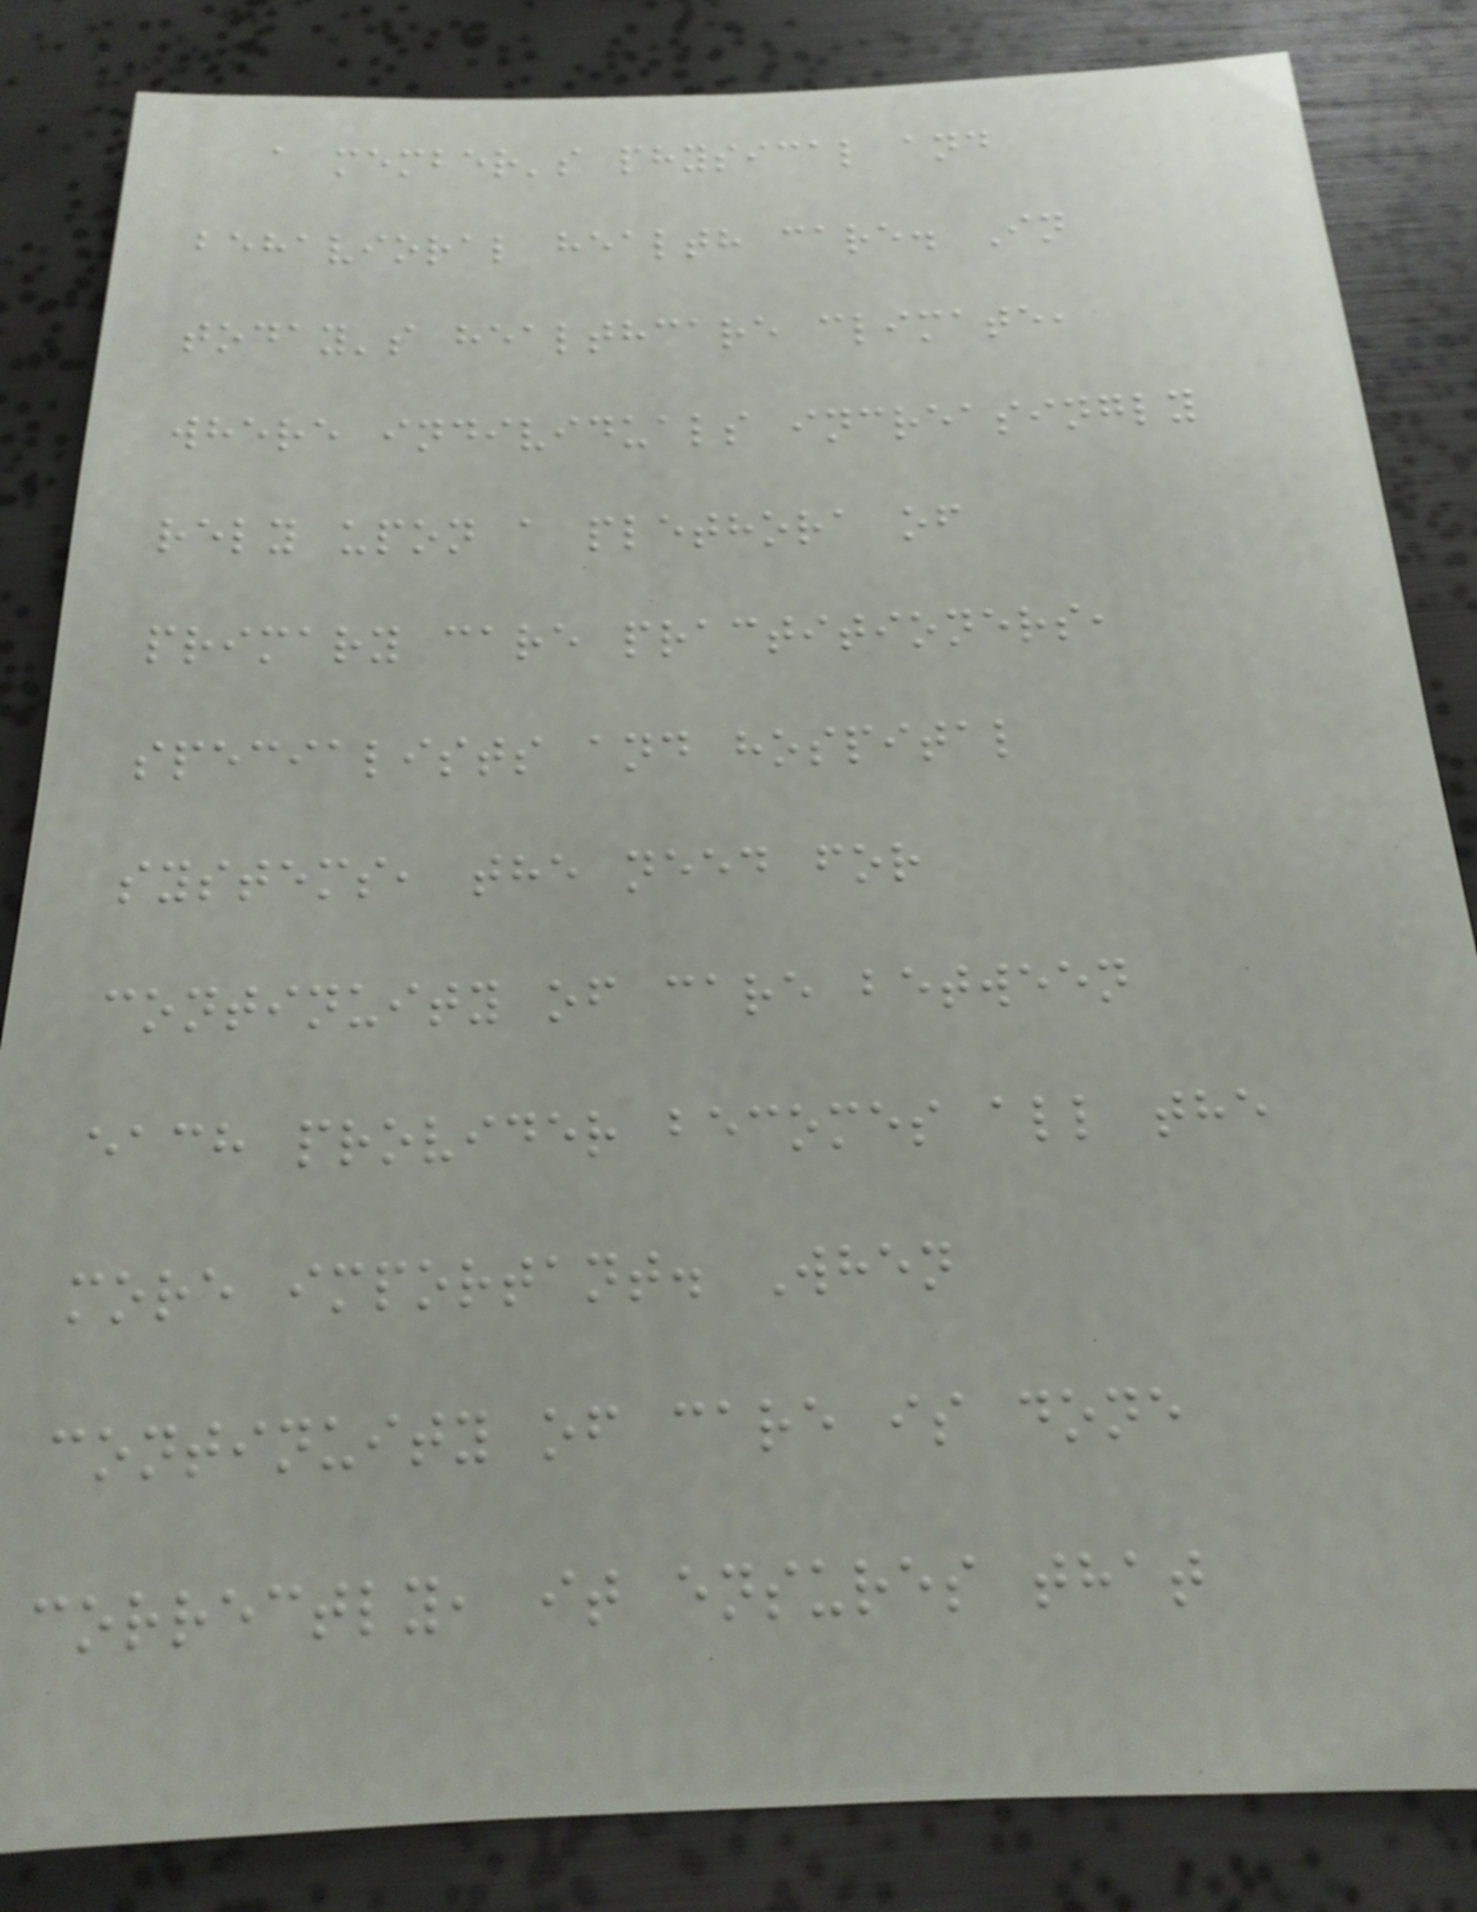a member's physical and
behavioral health care. In
today's healthcare climate,
where individuals increasingly
rely upon a plethora of
primary care practitioners,
specialists and hospital
systems, the need for
continuity of care between
each provider becomes all the
more important. When
continuity of care is done
correctly, it ensures that
